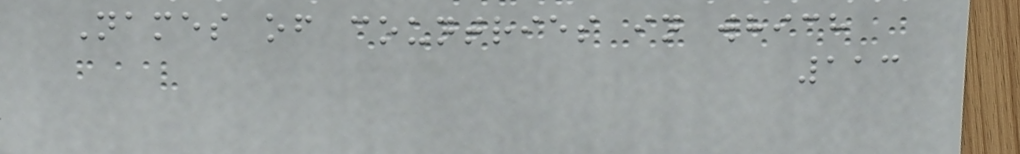Names of countries in which
113
